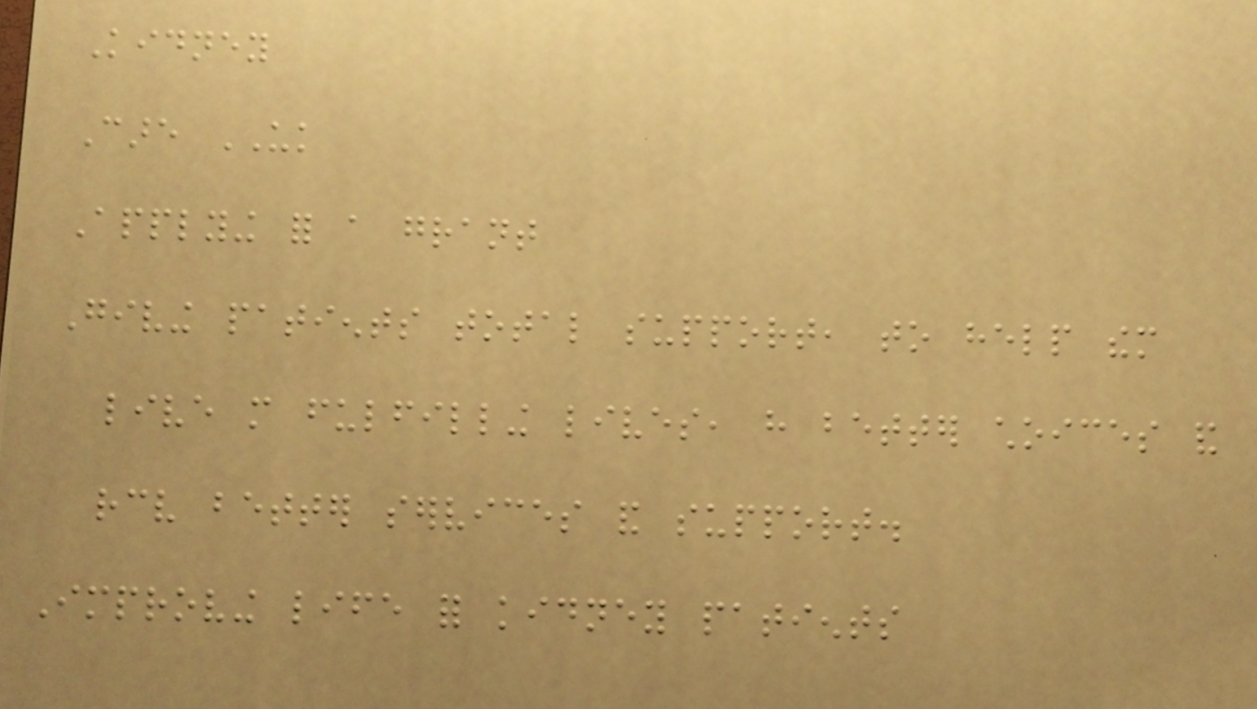Kidney
Care UK
Applying for a grant
Giving patients total support, to help them
live more fulfilling lives, have better choices and
receive better services and support.
Improving life for kidney patients
